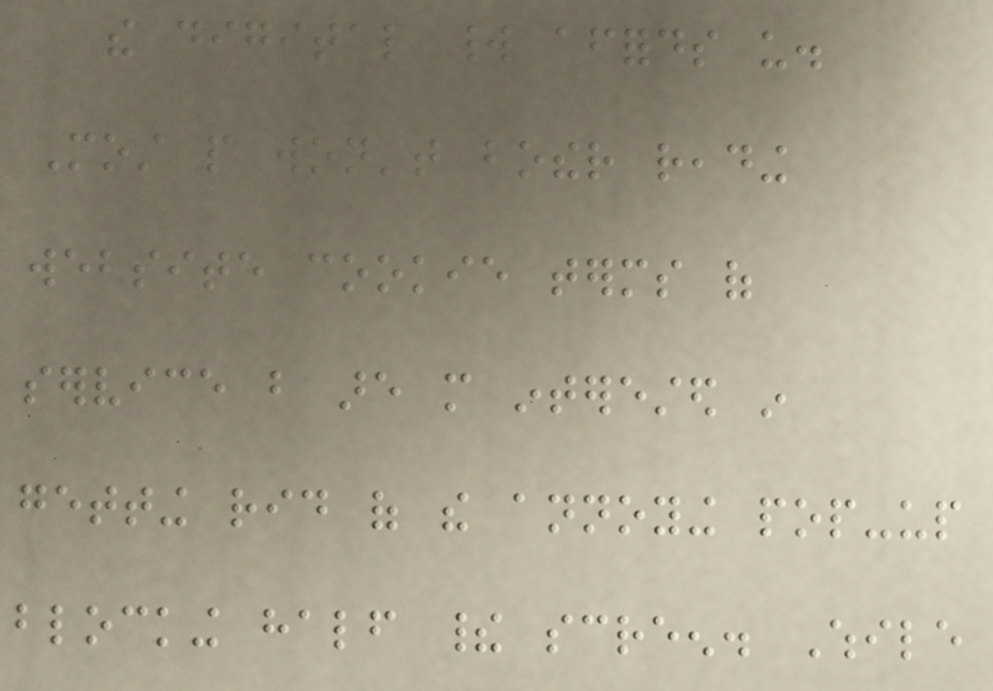the digital world affords us.
Most people won't bother reading
website cookie terms of
service but are more interested in
getting rid of the annoying pop-up
blocking half their screen. While
